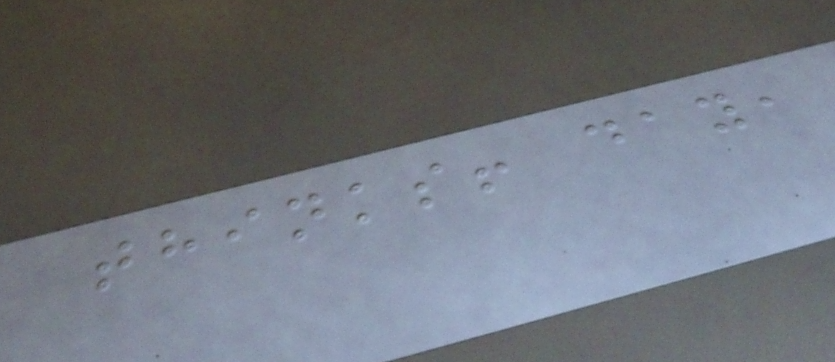thinks! day,
